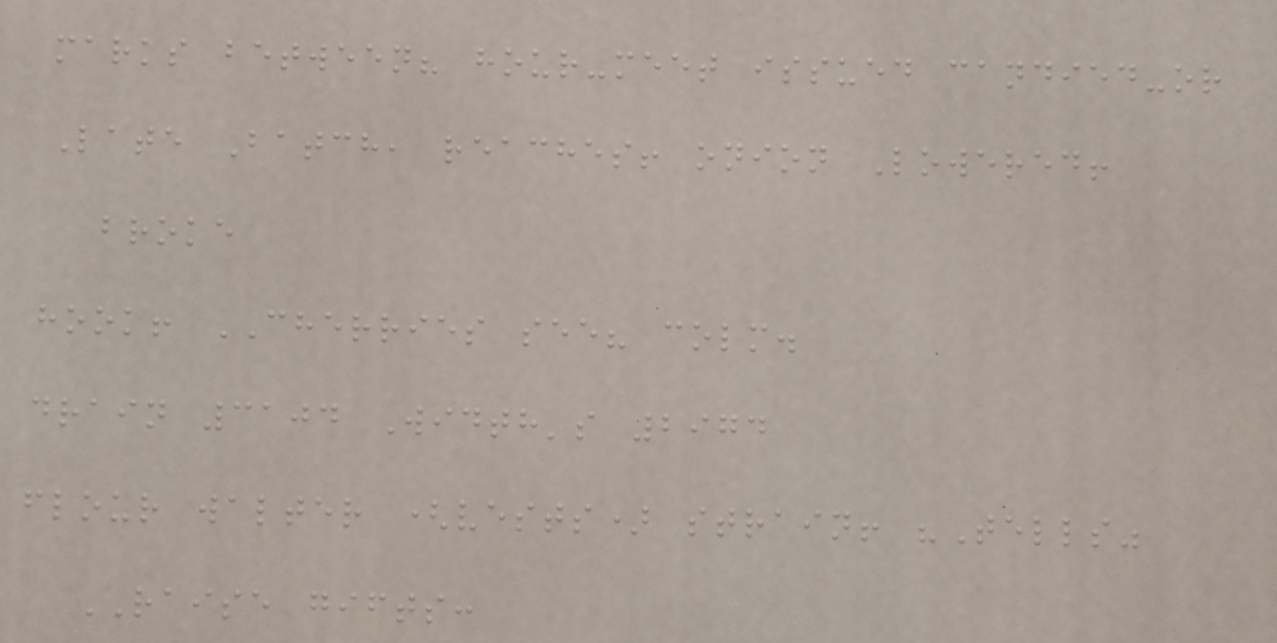marks between? hour-meet issued candied-or
Late Batch, reaches! onion Lowered!
broke
hook! CHERRIES see? colm.
drain 3104 Width's 2974
flour walter (vests) strain! "Tells"
RAISE gifts:
